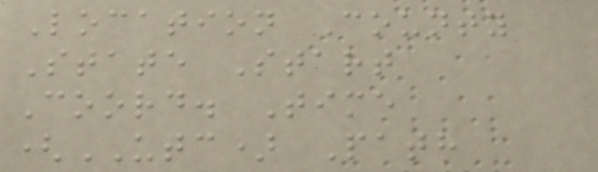Location County
State Start
Coord. Time
(UTC) Path
